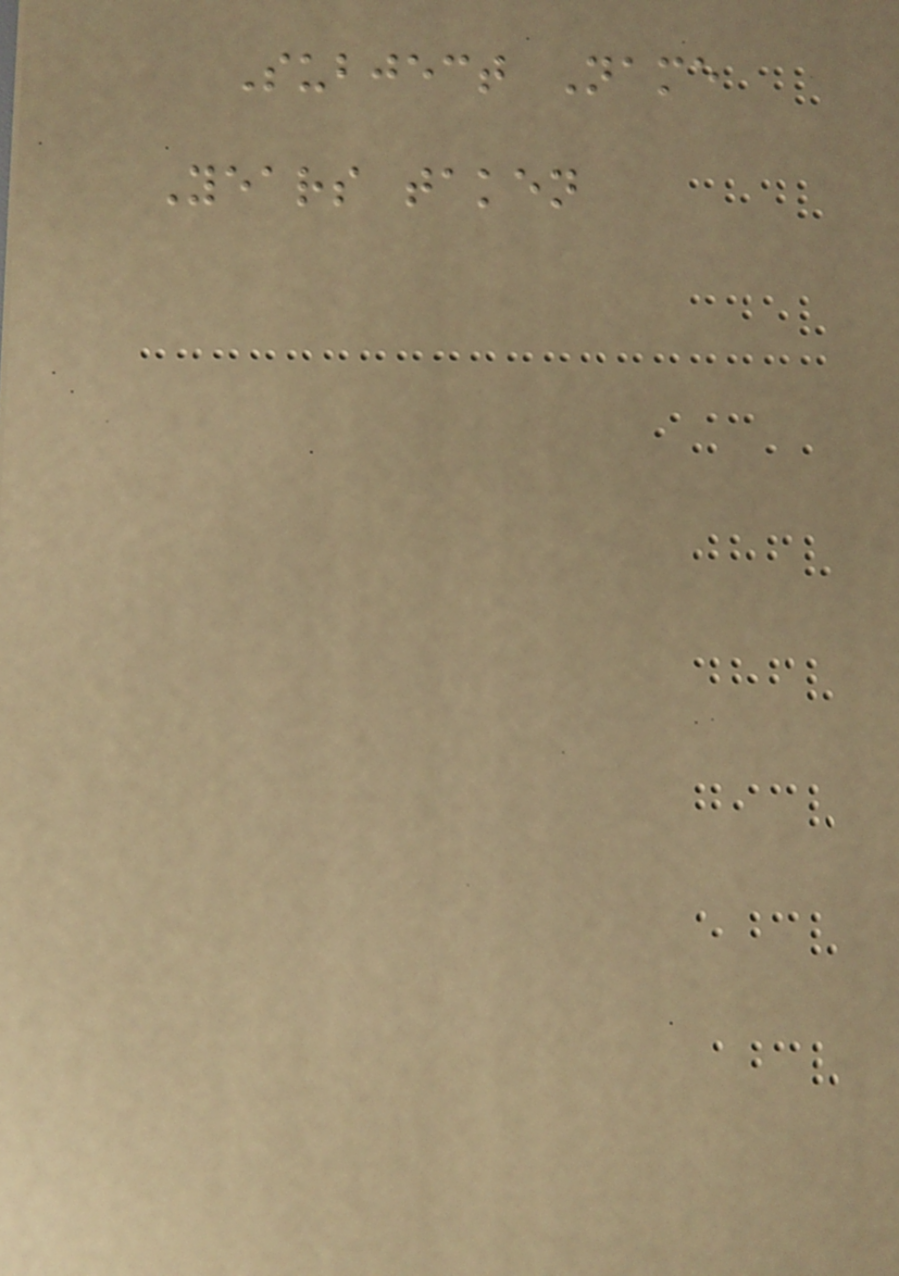Subject Name
Years taken
